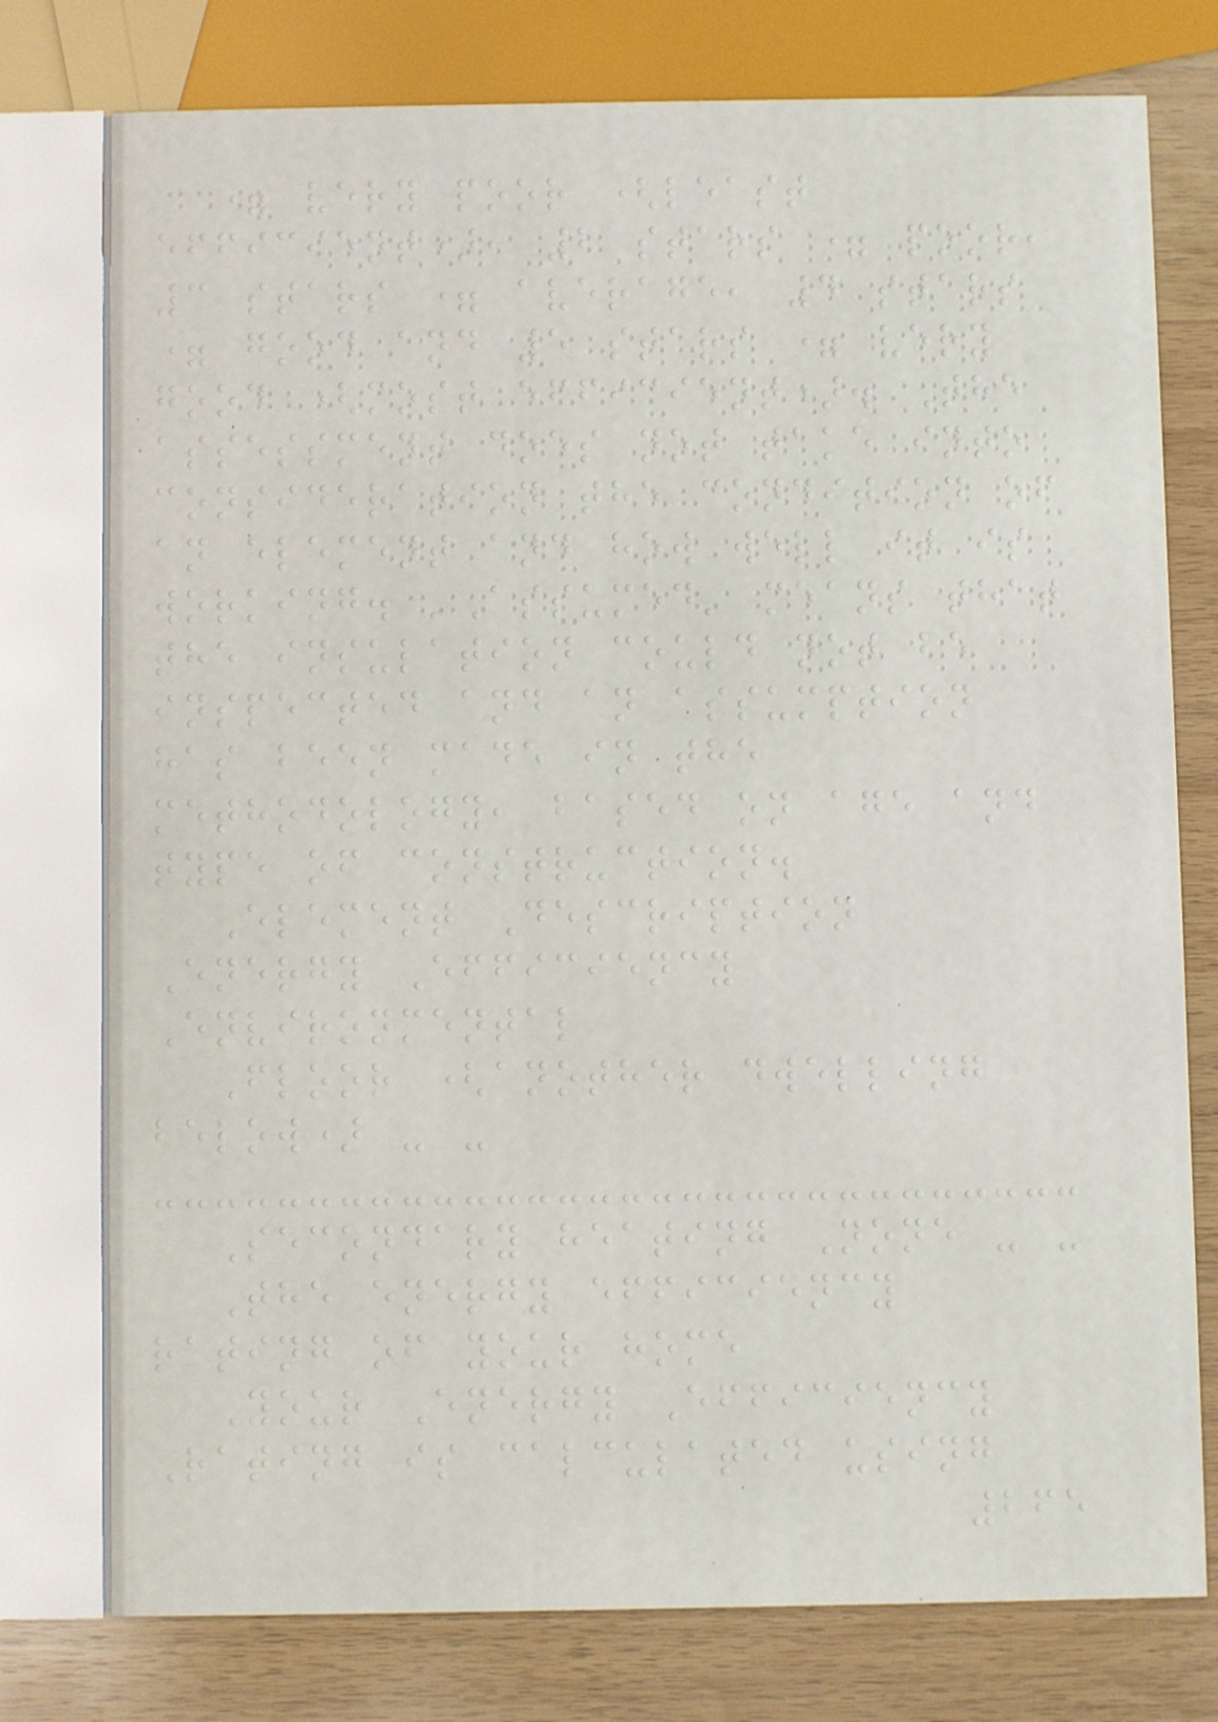= very poor (least
efficient), 2 stars = poor,
3 stars = average, 4 stars
= good and 5 stars = very
good (most efficient). The
assessment does not take into
consideration the condition of
an element and how well it is
working. 'Assumed' means that
the insulation could not be
inspected and an assumption
has been made in the
methodology, based on age and
type of construction.
Element Description
Energy Efficiency
Environmental
Floor (another dwelling
below) - -
Secondary heating None - -
The energy efficiency
rating of your home
Your Energy Efficiency
Rating is calculated using
265
